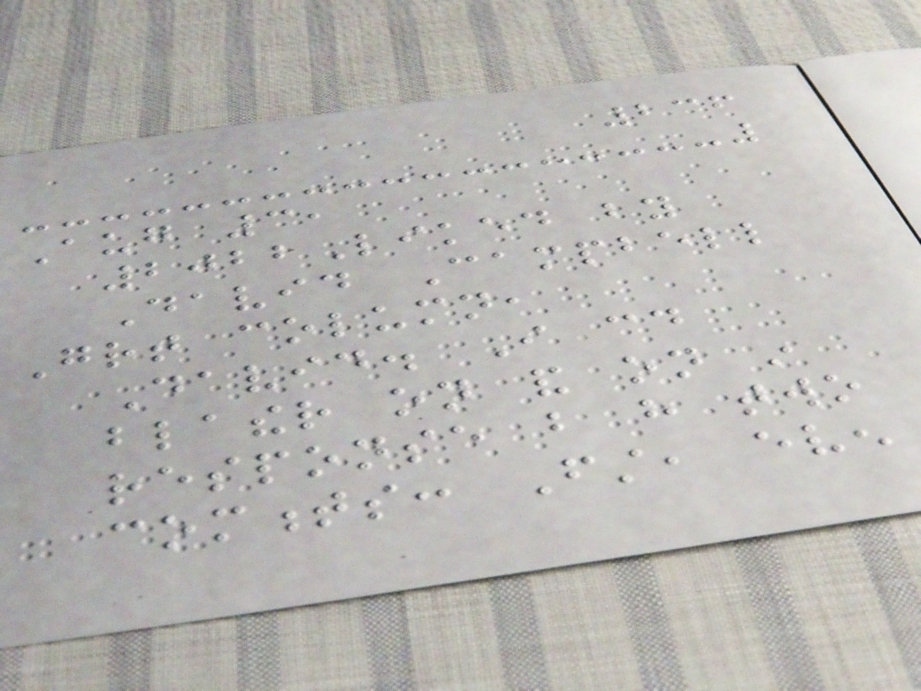236
Aug 3,
2022Liked by
David Campbell
Great column,
David. I could
blather on and on in
response but have two
comments: First, even
